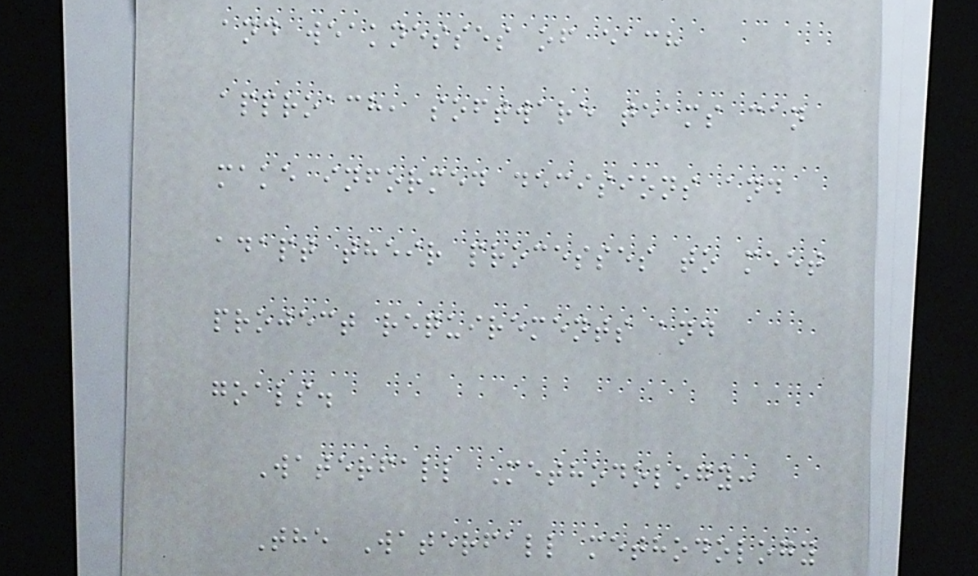and weaknesses of each
approach, software teams can
make informed decisions and
adapt their processes to meet
project requirements and
goals.
Waterfall Methodology:
The Waterfall methodology
